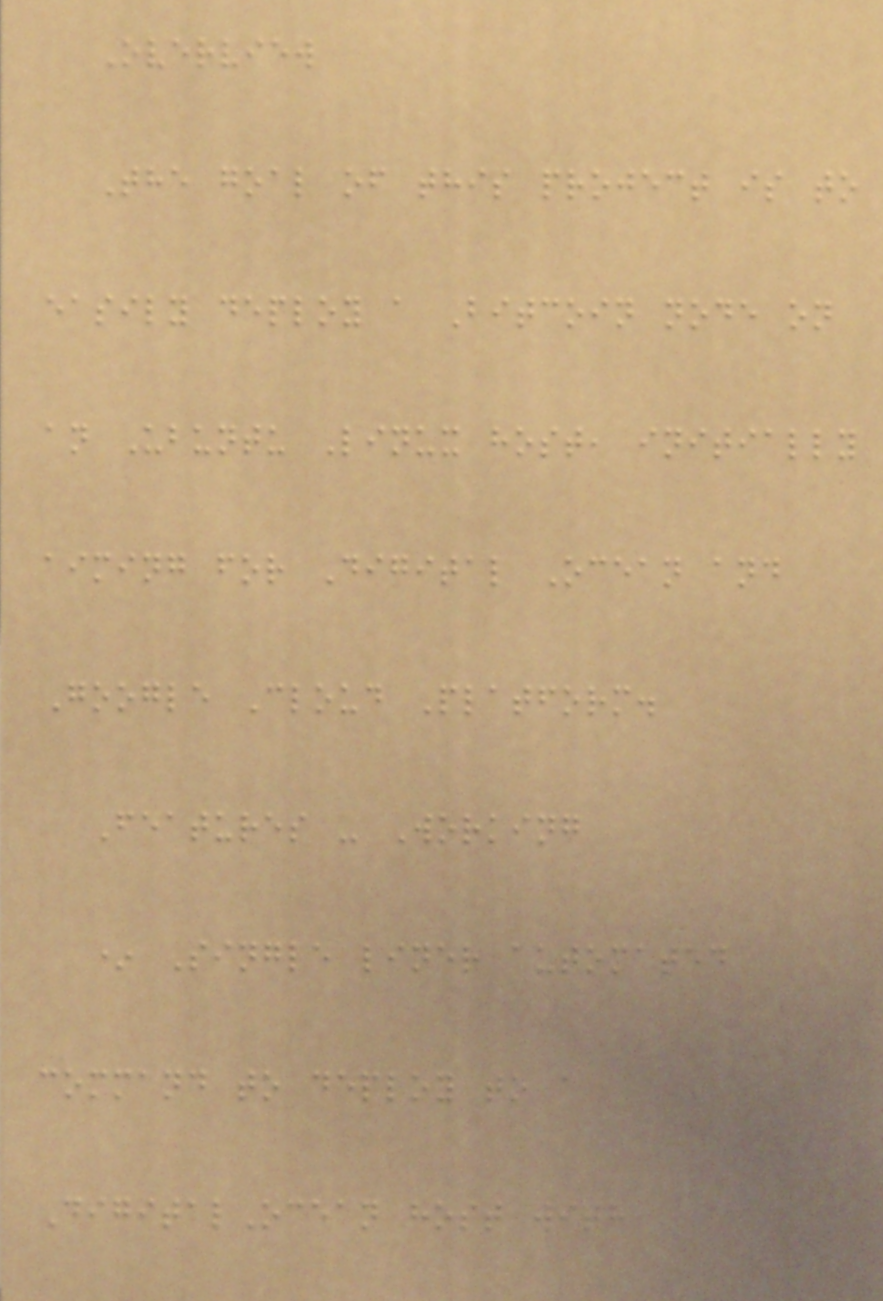Overview
The goal of this project is to
easily deploy a Bitcoin node on
an Ubuntu Linux host, initially
aiming for Digital Ocean and
Google Cloud Platform.
Features - Working
* Single liner automated
command to deploy to a
DigitalOcean host with
